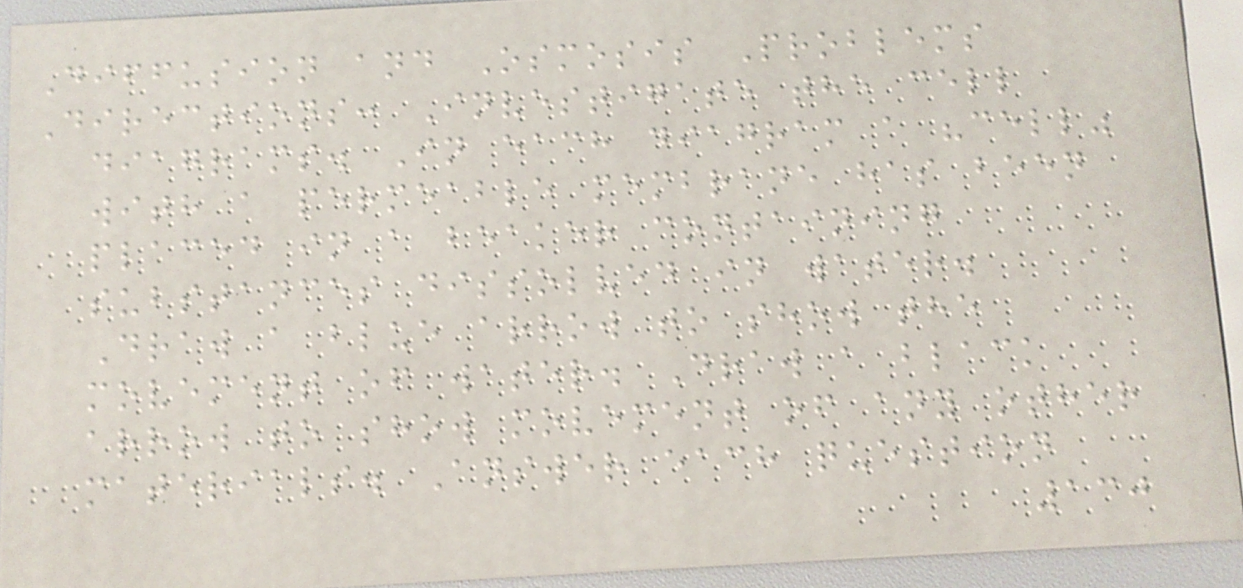Diffusion and Osmosis Problems
Directions: Investigate the cell
diagrams. In each diagram a "cell"
with a permeable membrane has been
placed in a beaker containing
substances dissolved in water.
Draw a blue arrow to show the
movement of water. Draw a black
arrow to show movement of any other
materials. Answer each question
130
